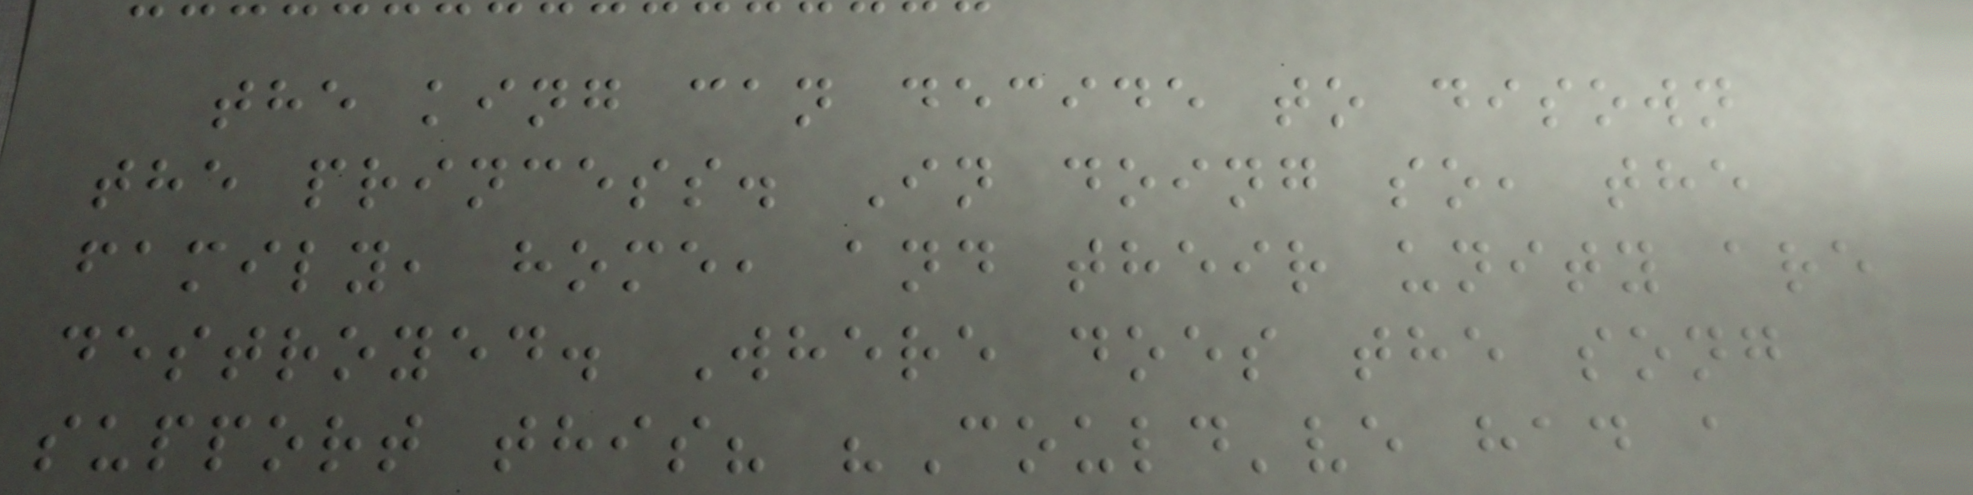the king can decide to disown
the princess. In doing so, the
family, home, and their unity are
destroyed. Where does the song
support this? "Could've had a
